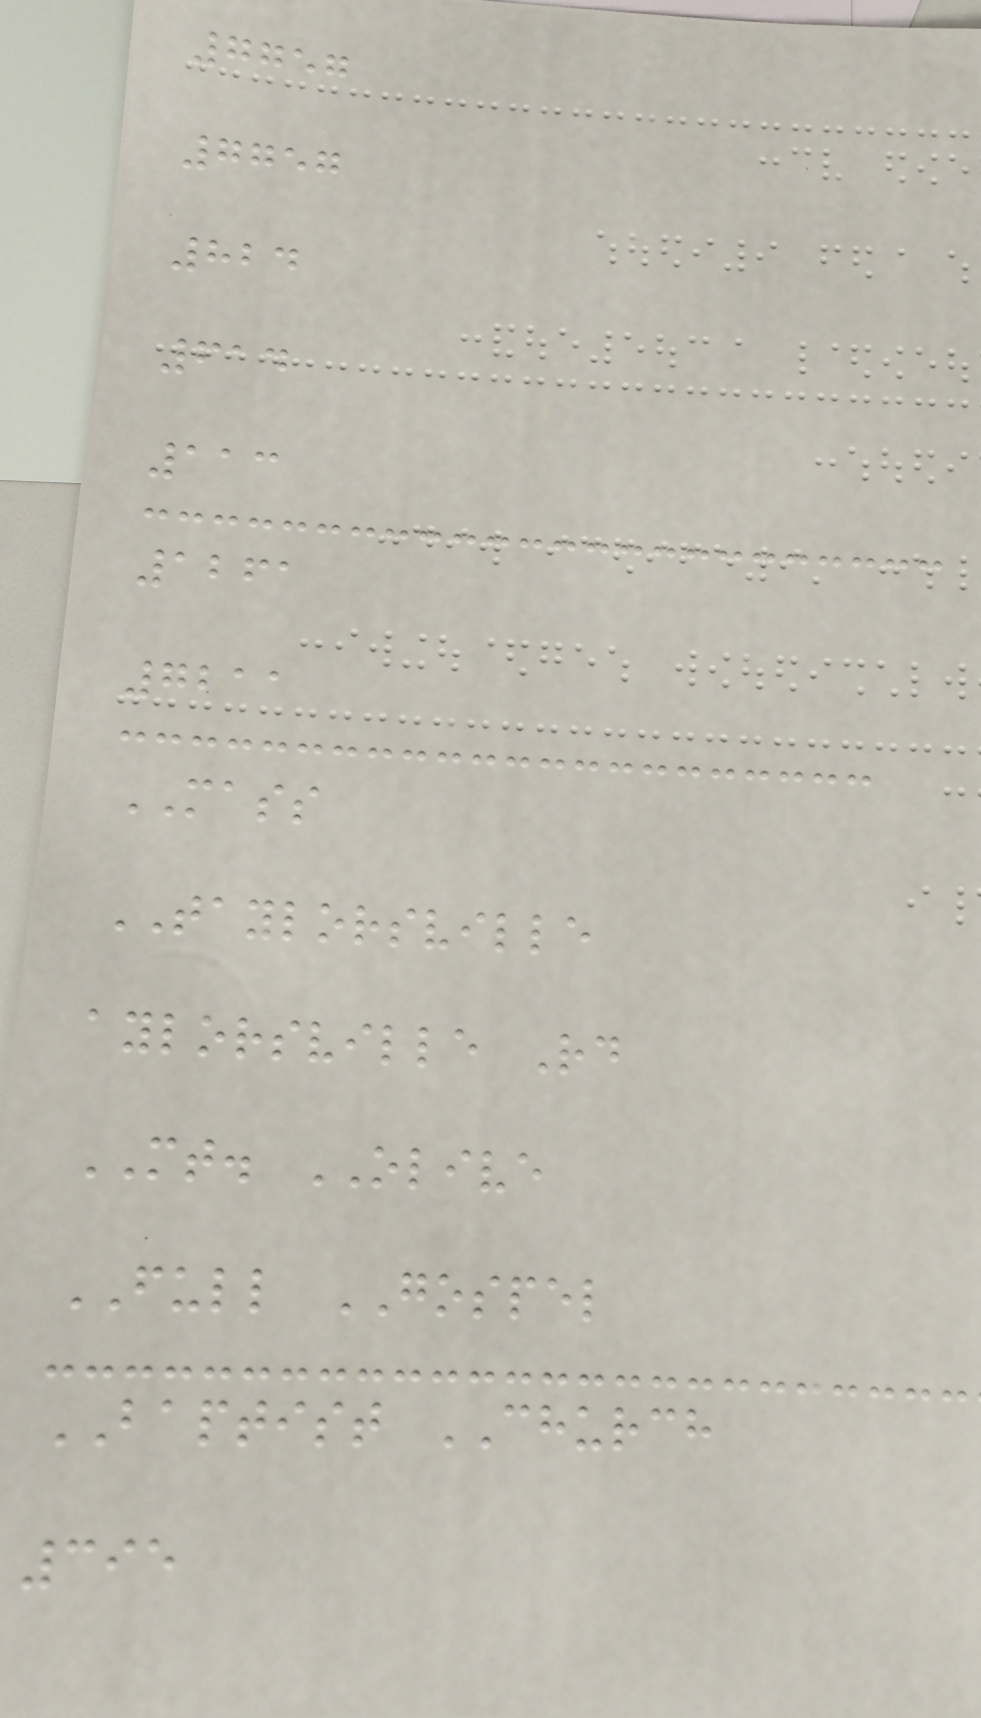7757
7757
824
614
113
1261
7211
MASS
TAYLORSVILLE
aylorsville Rd
MT. OLIVE
FULL GOSPEL
BAPTIST CHURCH
395
